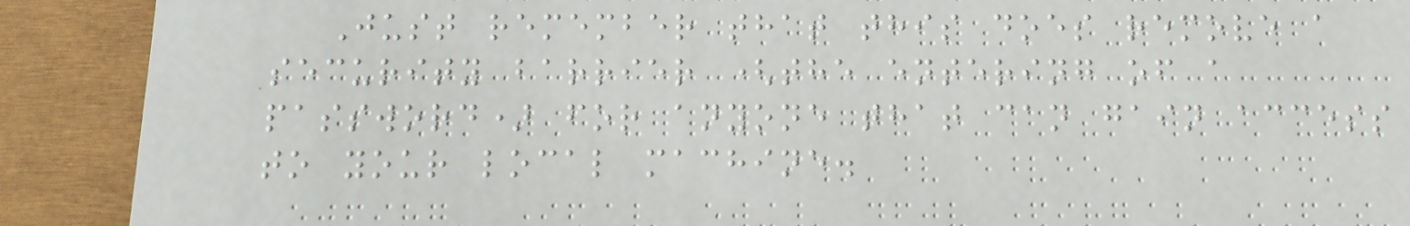Just remember that this does remove a
security barrier (the entering of a
password) for anyone that can gain access
to your local machine.
